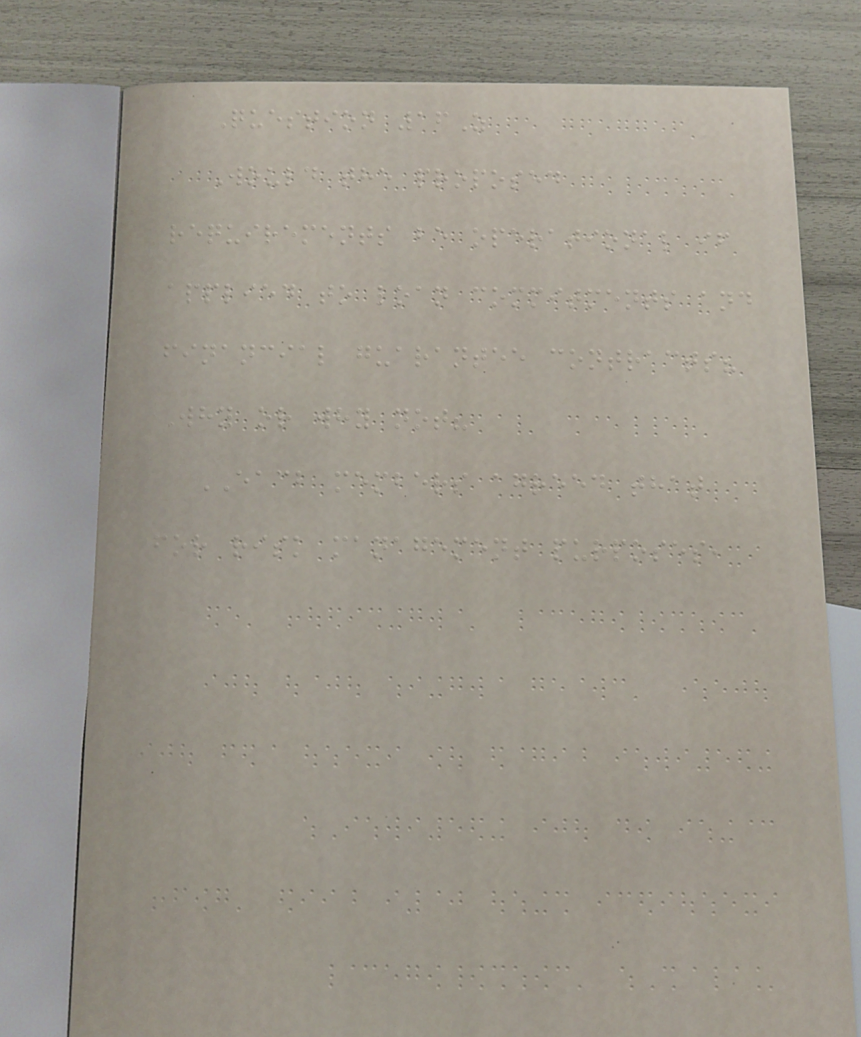Question 16Z
Would the proposed
requirements be operational if
applied to loan commitments and
financial guarantee contracts?
Why or why not?
EACB members agreed that
for risk management purposes,
